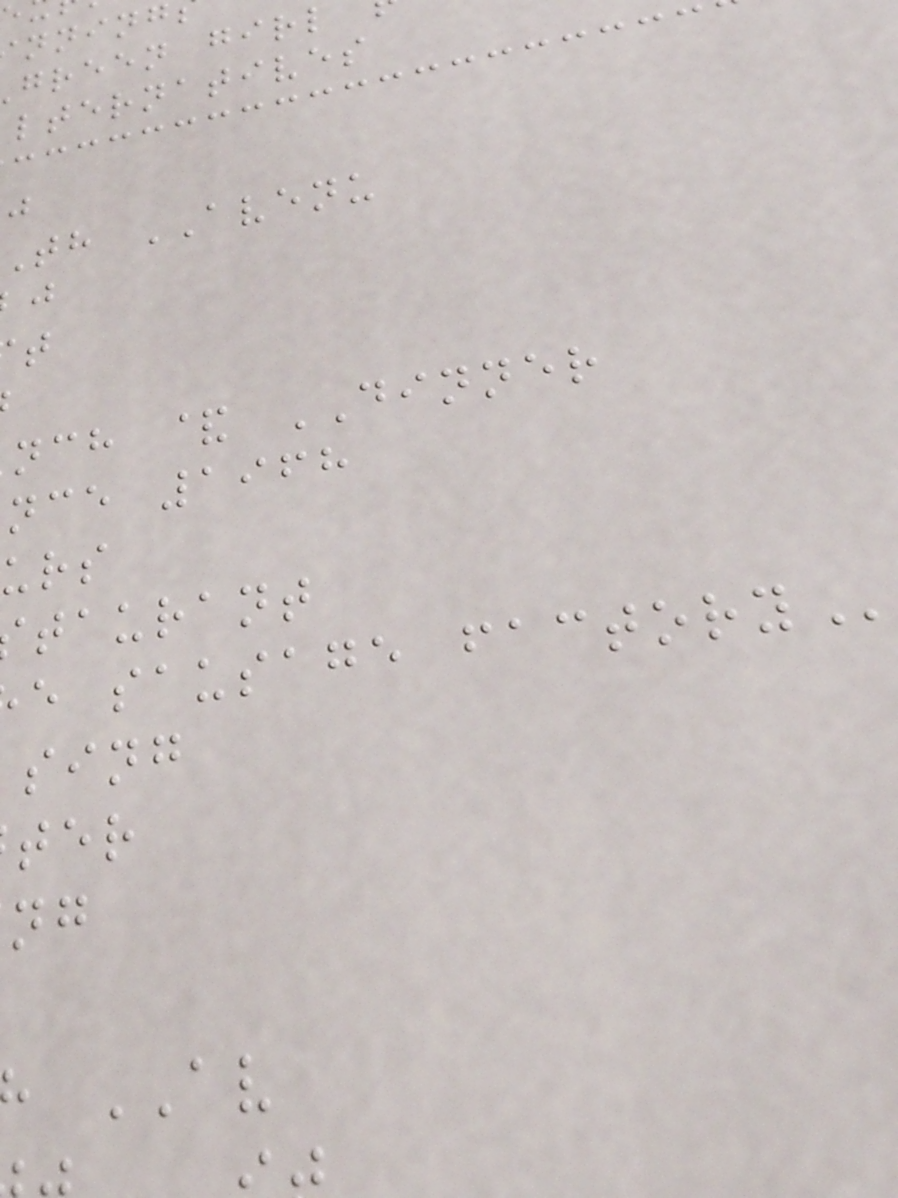green girl
lternatives
th AVENU
nch & DINNER
nce 1968
taurant
e sausage
sing
AV
